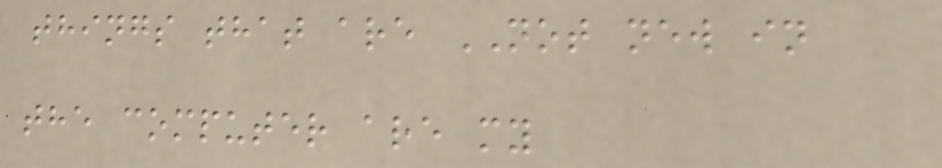things that are NOT new in
the computer are my
